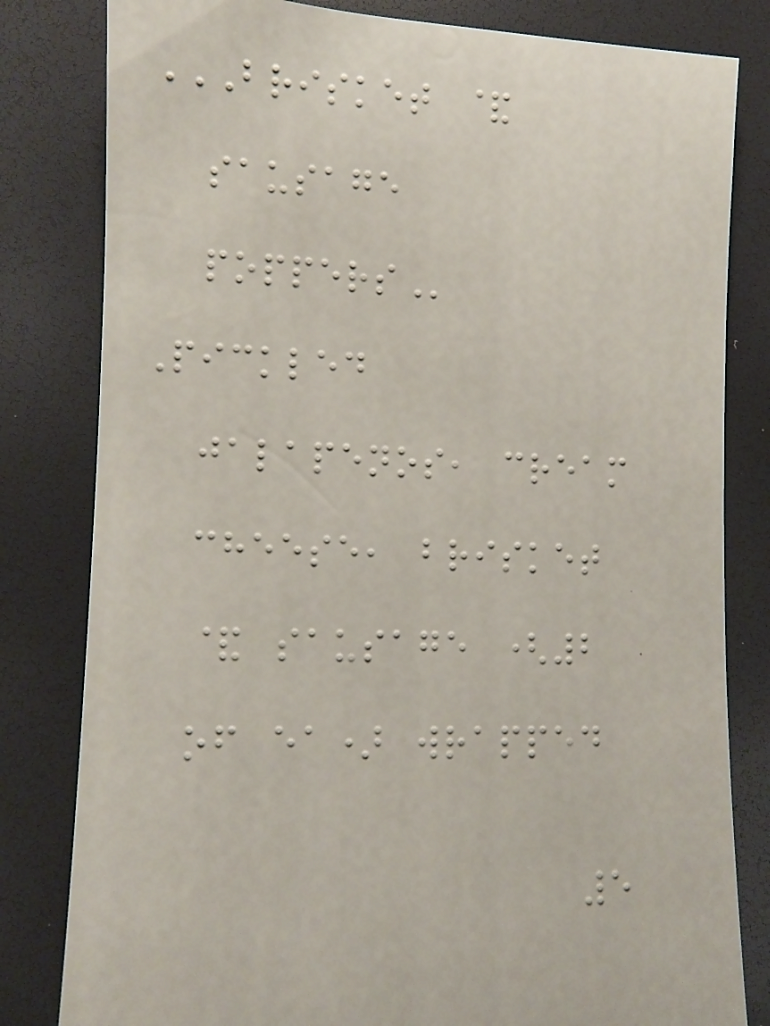BRISKET &
SAUSAGE
POPPERS
Pickled
jalapenos, cream
cheese, brisket
& sausage (2
of ea) wrapped
5
